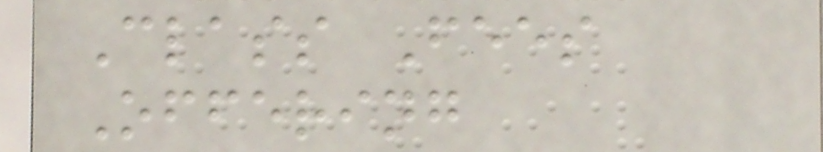Class Fees
Offering
